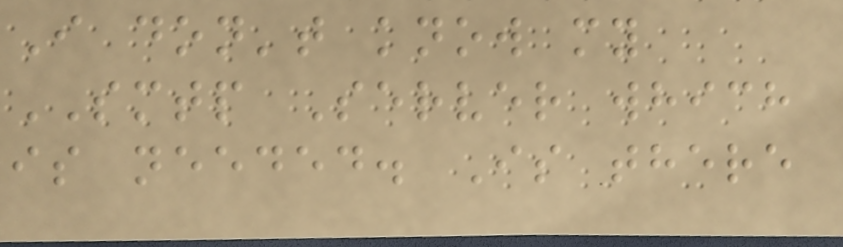I don't know my
SMTP Server which
is needed. Is there
